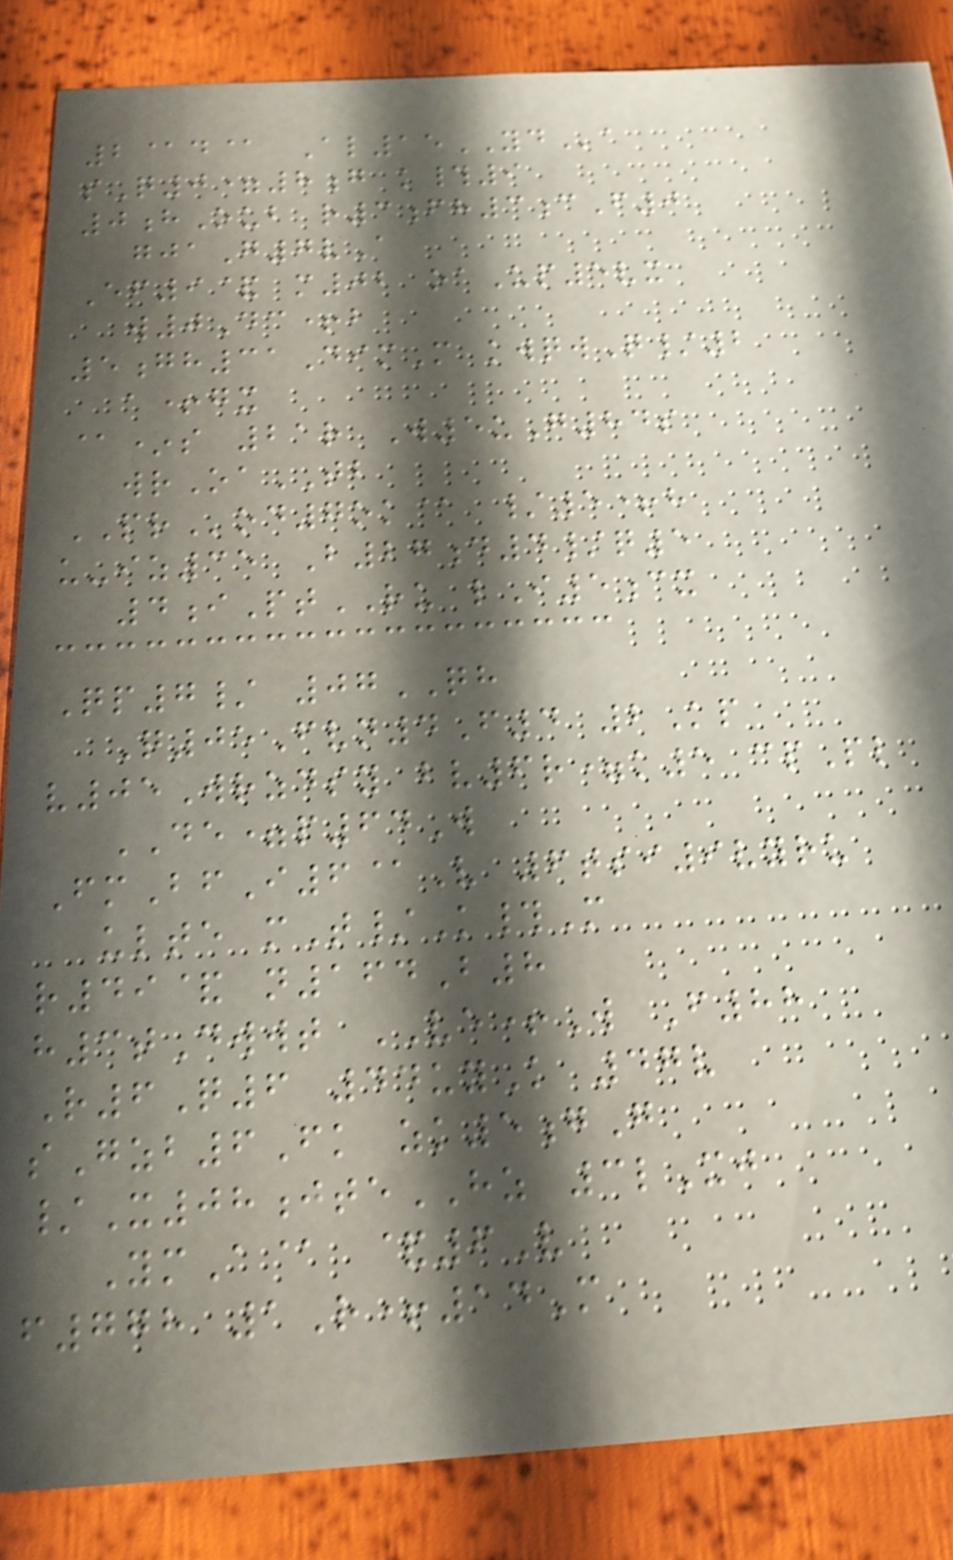2@d@ Al15YDa
sQ0=8g k#9
0hOub r3fh3cF0
gjaG7vA
Ef9& m02 oaUp5vx
w0Dc+b
5gh31DimM kwqwQ/2
a+gx
@*s 21r W5uG84s
wrOaTB
PRod7ok@ /5+h
u-iz35 B27d4/q5
4iPtRU lI5cx
Qp7/ 07QH
Q05Fvn4F4 2Kp
v05Wrzdsy bv6r=k5 cpPl
DE=p64W
FmBfI6@V 6tsi9vyru
ulte mT/K#M
r49& n164B8
h3tDwwt VE+W F88
R6Q6 44uyK 47v
sGzb6Fk zk5gG
/X08jteHZ 3lXj
YmA@ &6V
f778 1R+14M
